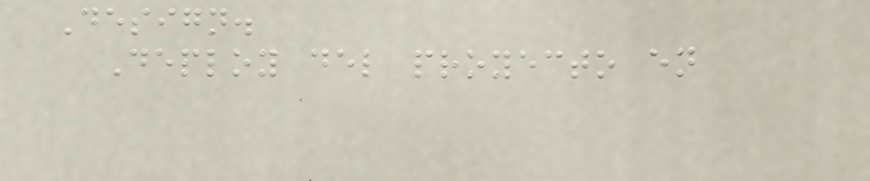Design.
Deploy del proyecto en
